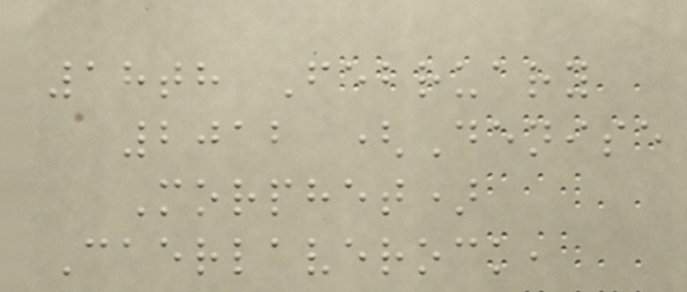18th February
2012 (Denise
Morphet)
Caerlaverock,
